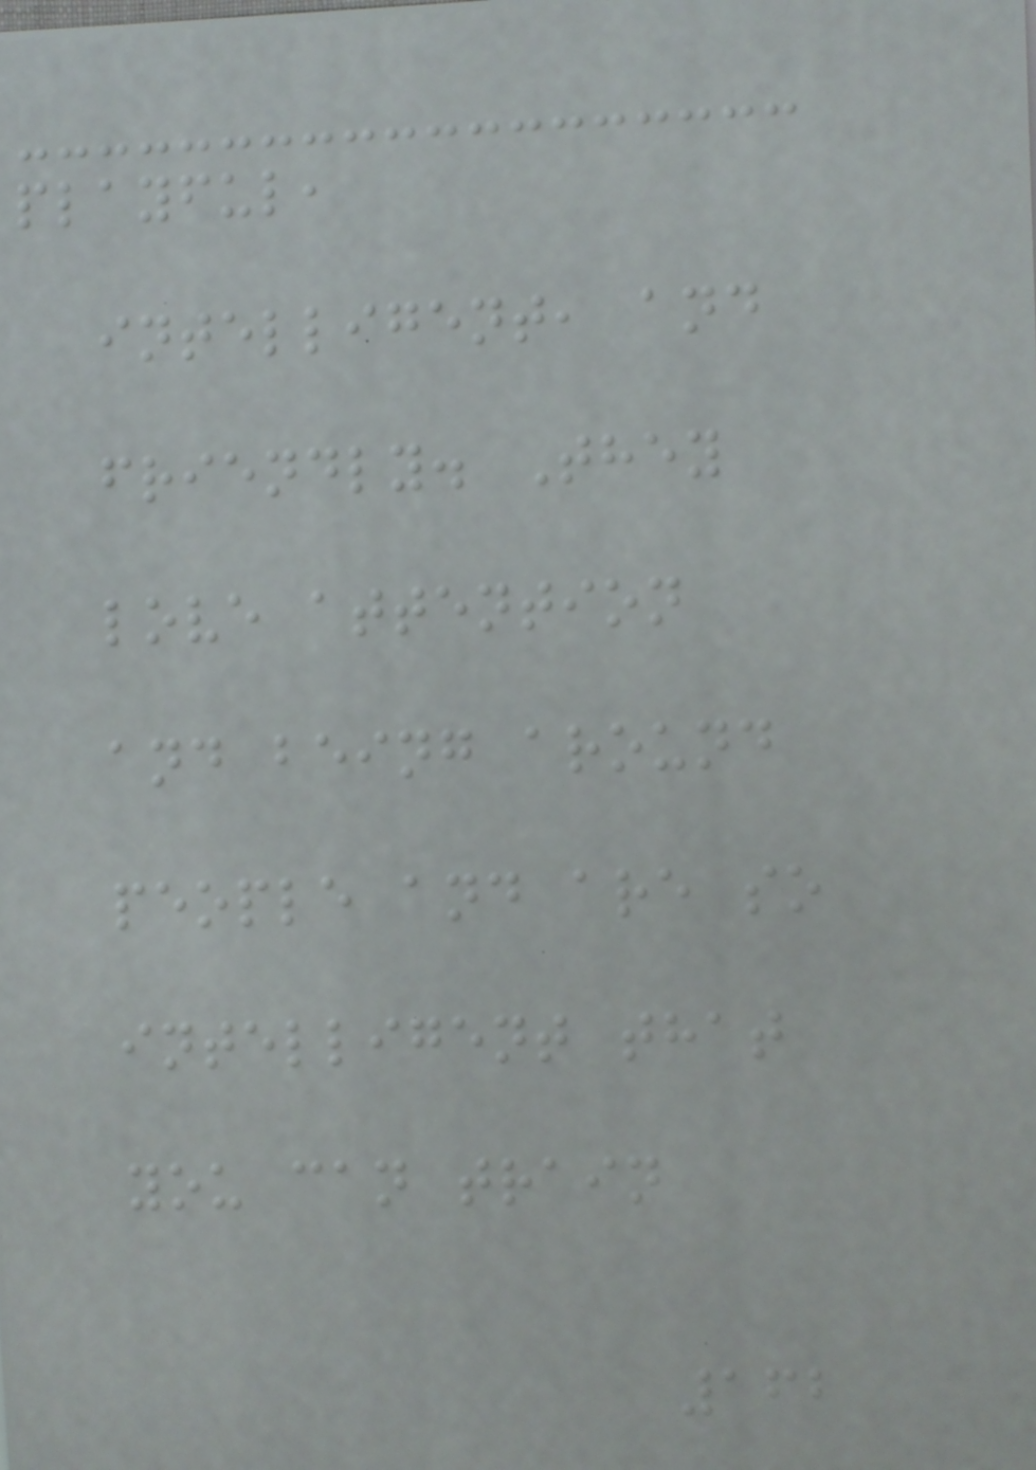playful,
intelligent, and
friendly. They
love attention
and being around
people and are so
intelligent that
you can train
162
